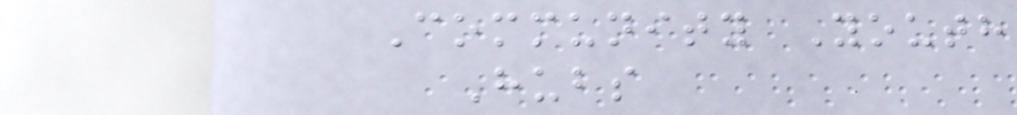Community Youth
Hubs
